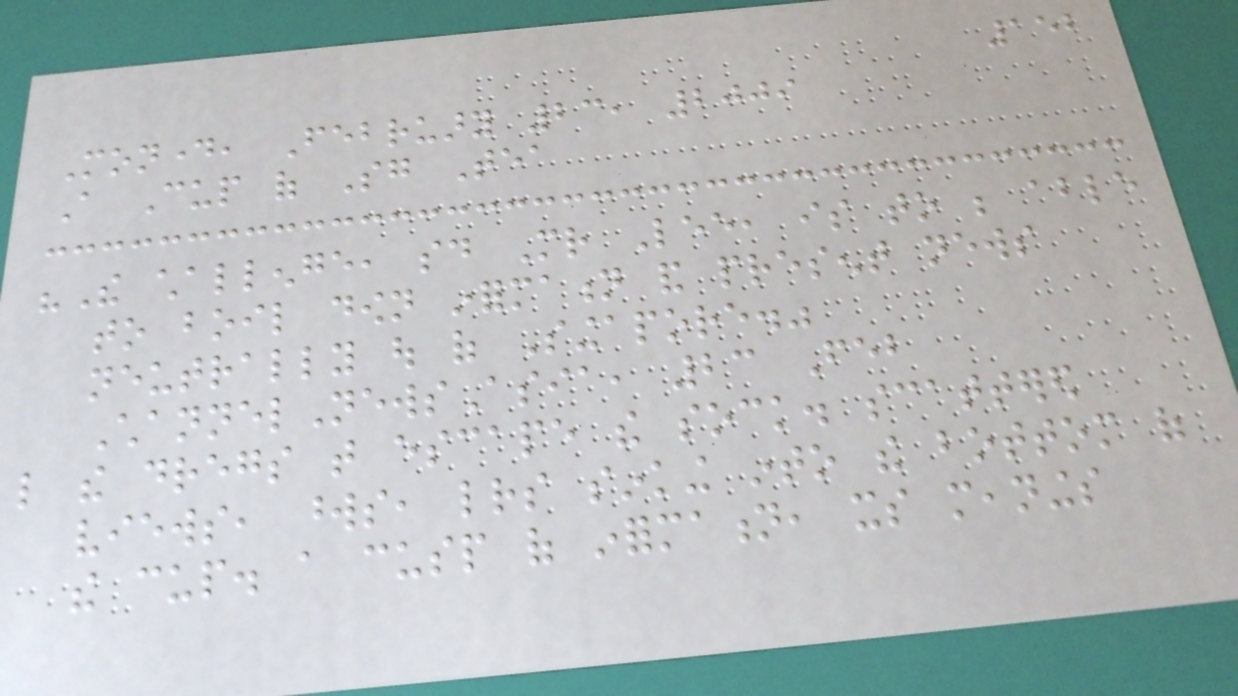152
Monday, February 23, 2009
A Cup of Sg Tea
"The challenge, said Mr Lee, is to be able
to boil down information and present news
neutrally out of Singapore."
ChannelNewsAsia, 23 Feb
like the dregs that escape the sock. scattered
views, words, letters sinking into the bottom of
the cup. a cusp of information, its meanings
